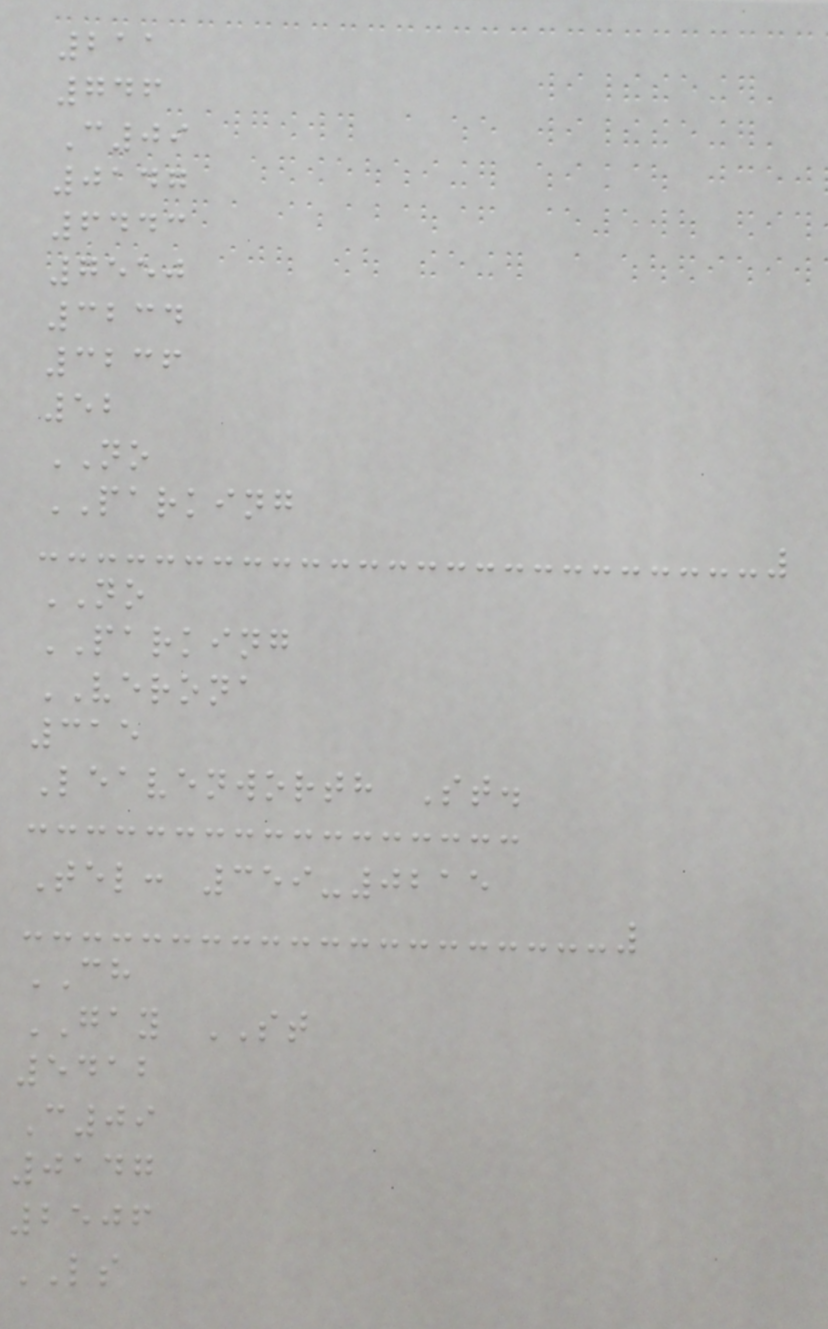211
746
C09
0147
6443
7550
3234
3236
52
NO
PARKING
NO
PARKING
VERONA
315
Leavenworth St.
Tel: 359-0215
CH
GAY ST
5412
C09
0147
2506
LS
